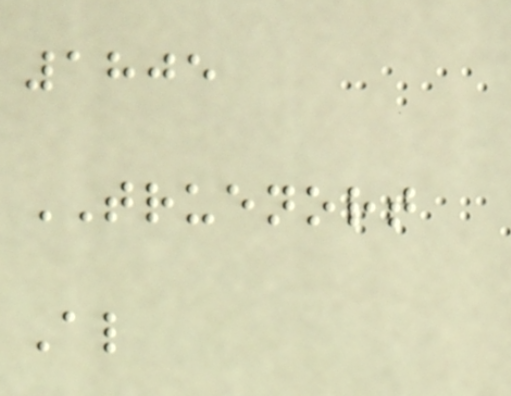1805
TRUENORT
Al
